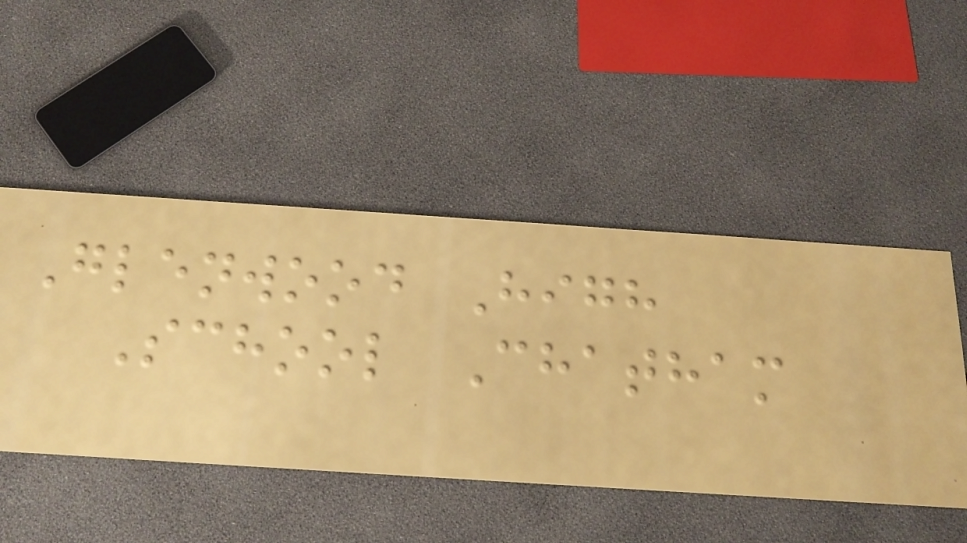Glenwood High
School Chatham
